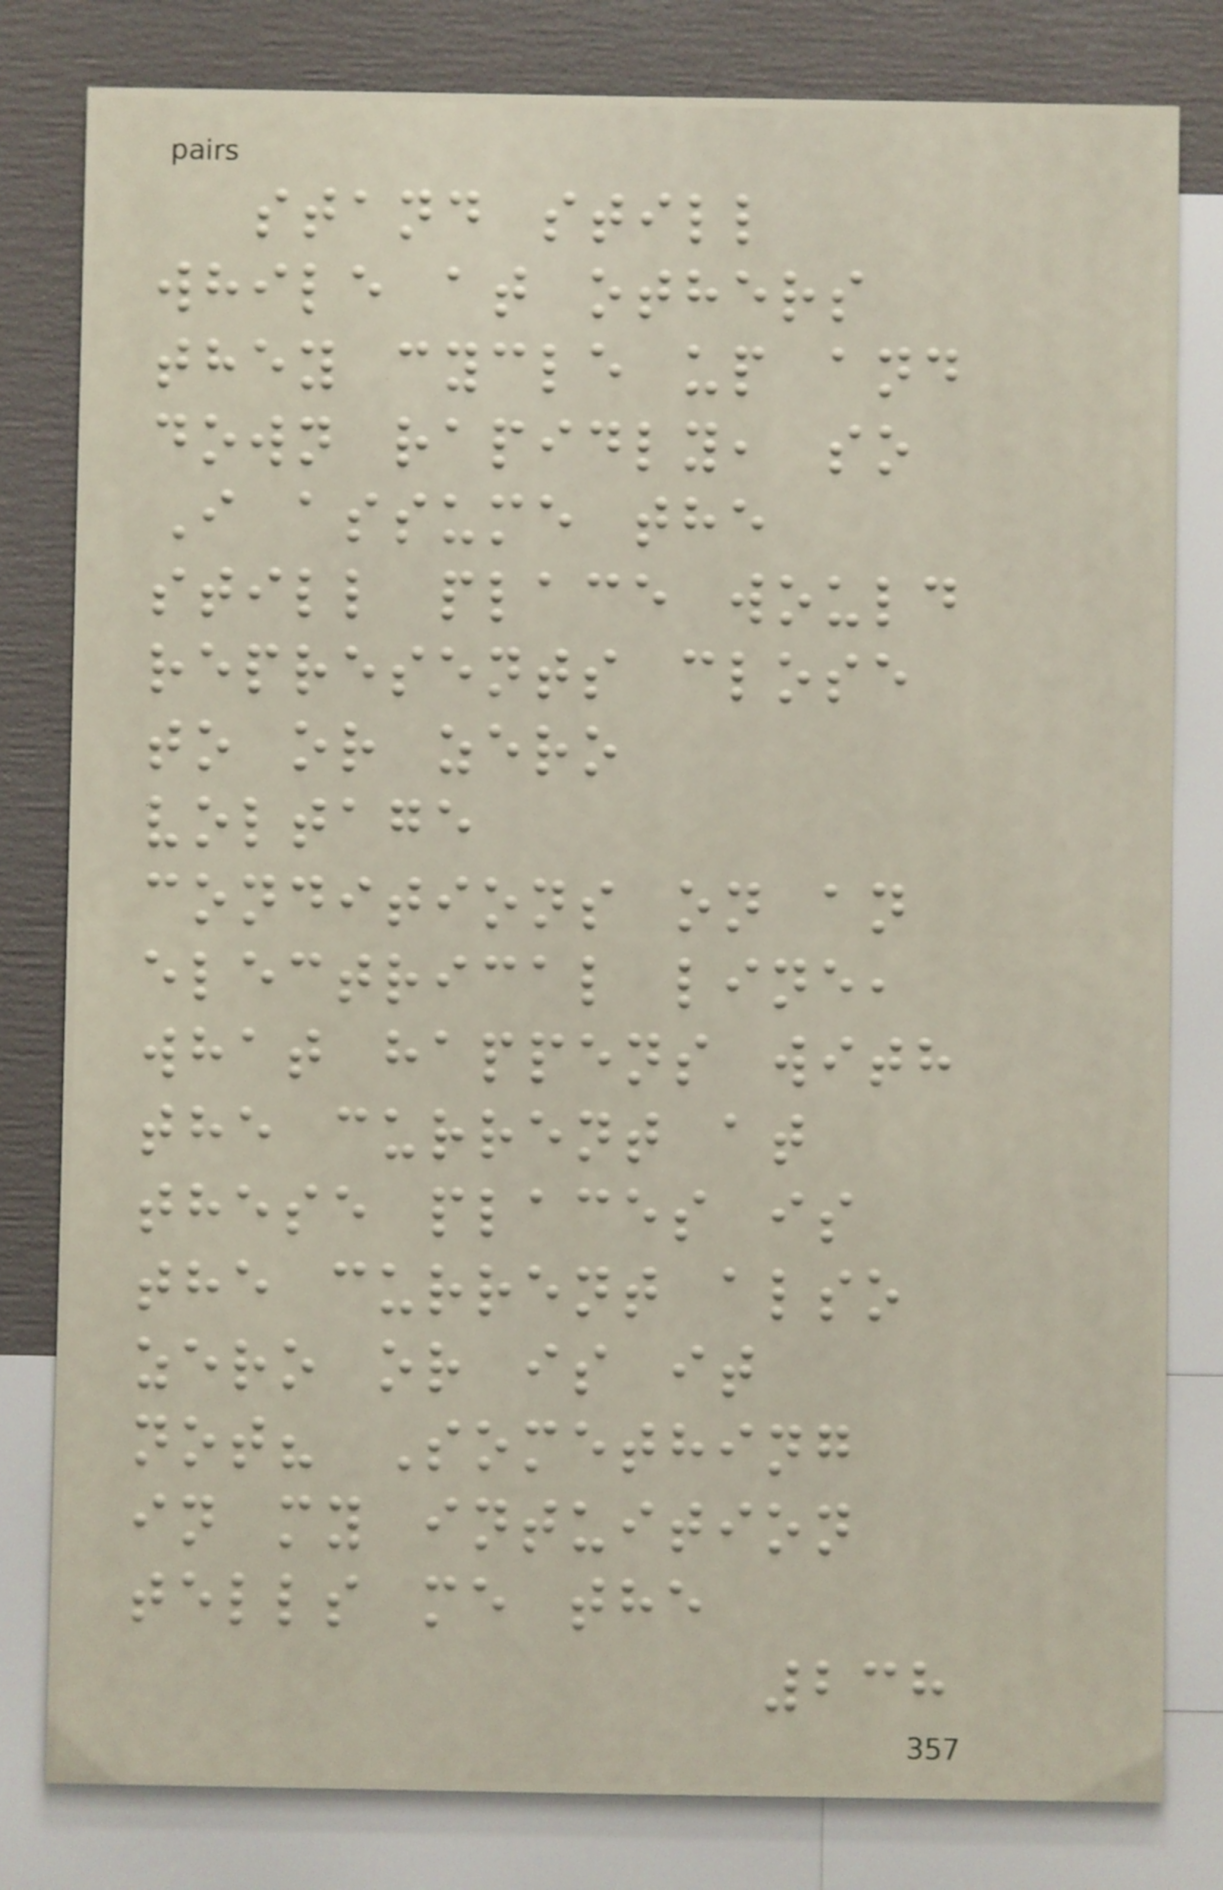stand still
while at others
they cycle up and
down rapidly, so
I assume the
still place would
represents close
to or zero
voltage
conditions on an
electrical line,
what happens with
the current at
these places is
the current also
zero or is it
not? Something
in my intuition
tells me the
238
